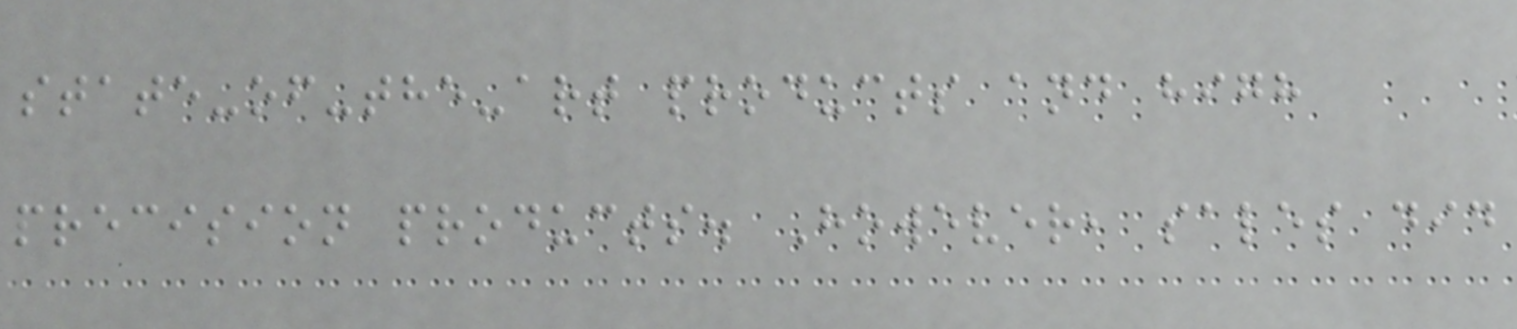state-of-the-art products and high
precision products. However, sales did
